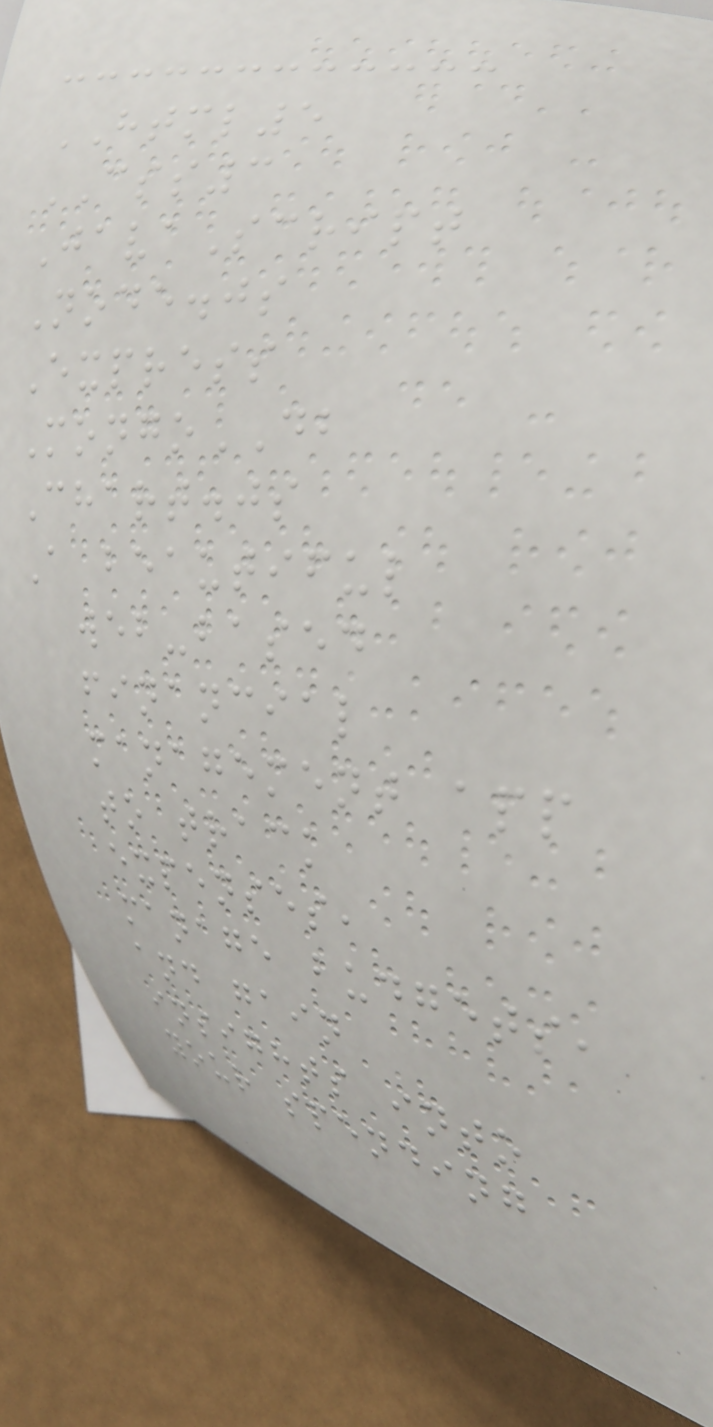HTML5
CSS3
JavaScript
Node.js
Express
MongoDB
Chart.js
A beautiful
web-based
financial
management app
to track
expenses,
manage budgets,
and gain
insights into
your spending
